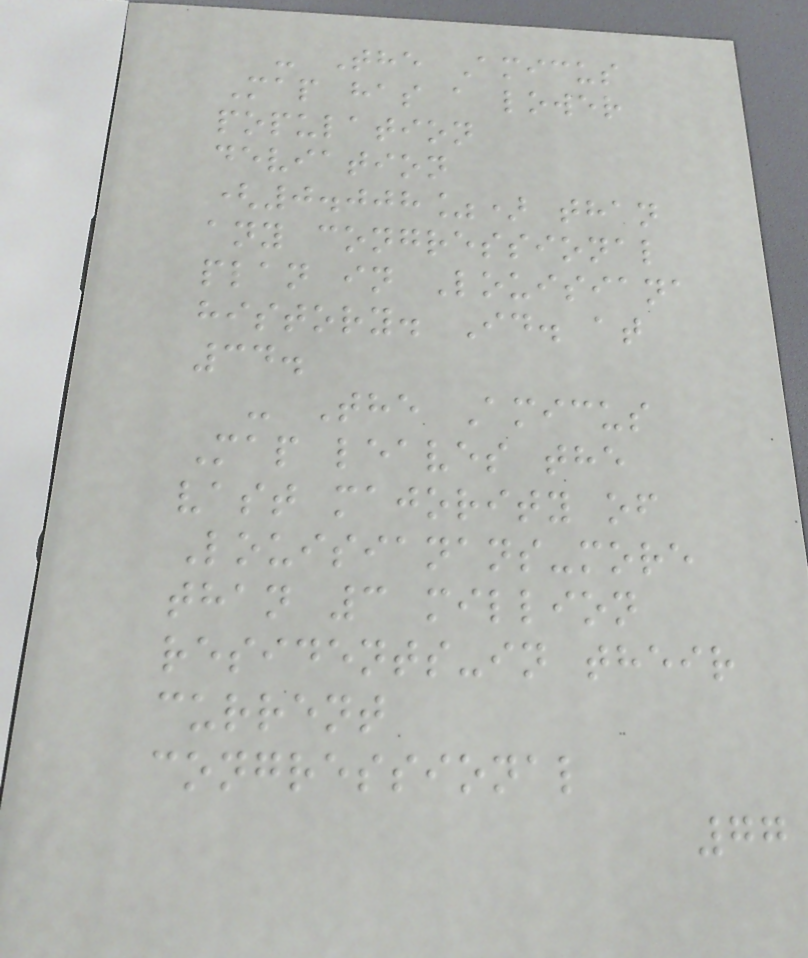- The Amicus
Map has a lower
population
deviation
(0.008%) than
any congressional
plan in Louisiana
history. Id. at
34.
- The Amicus
Map leaves the
vast majority of
Louisianans-more
than 3 million
residents-in their
current
congressional
77
